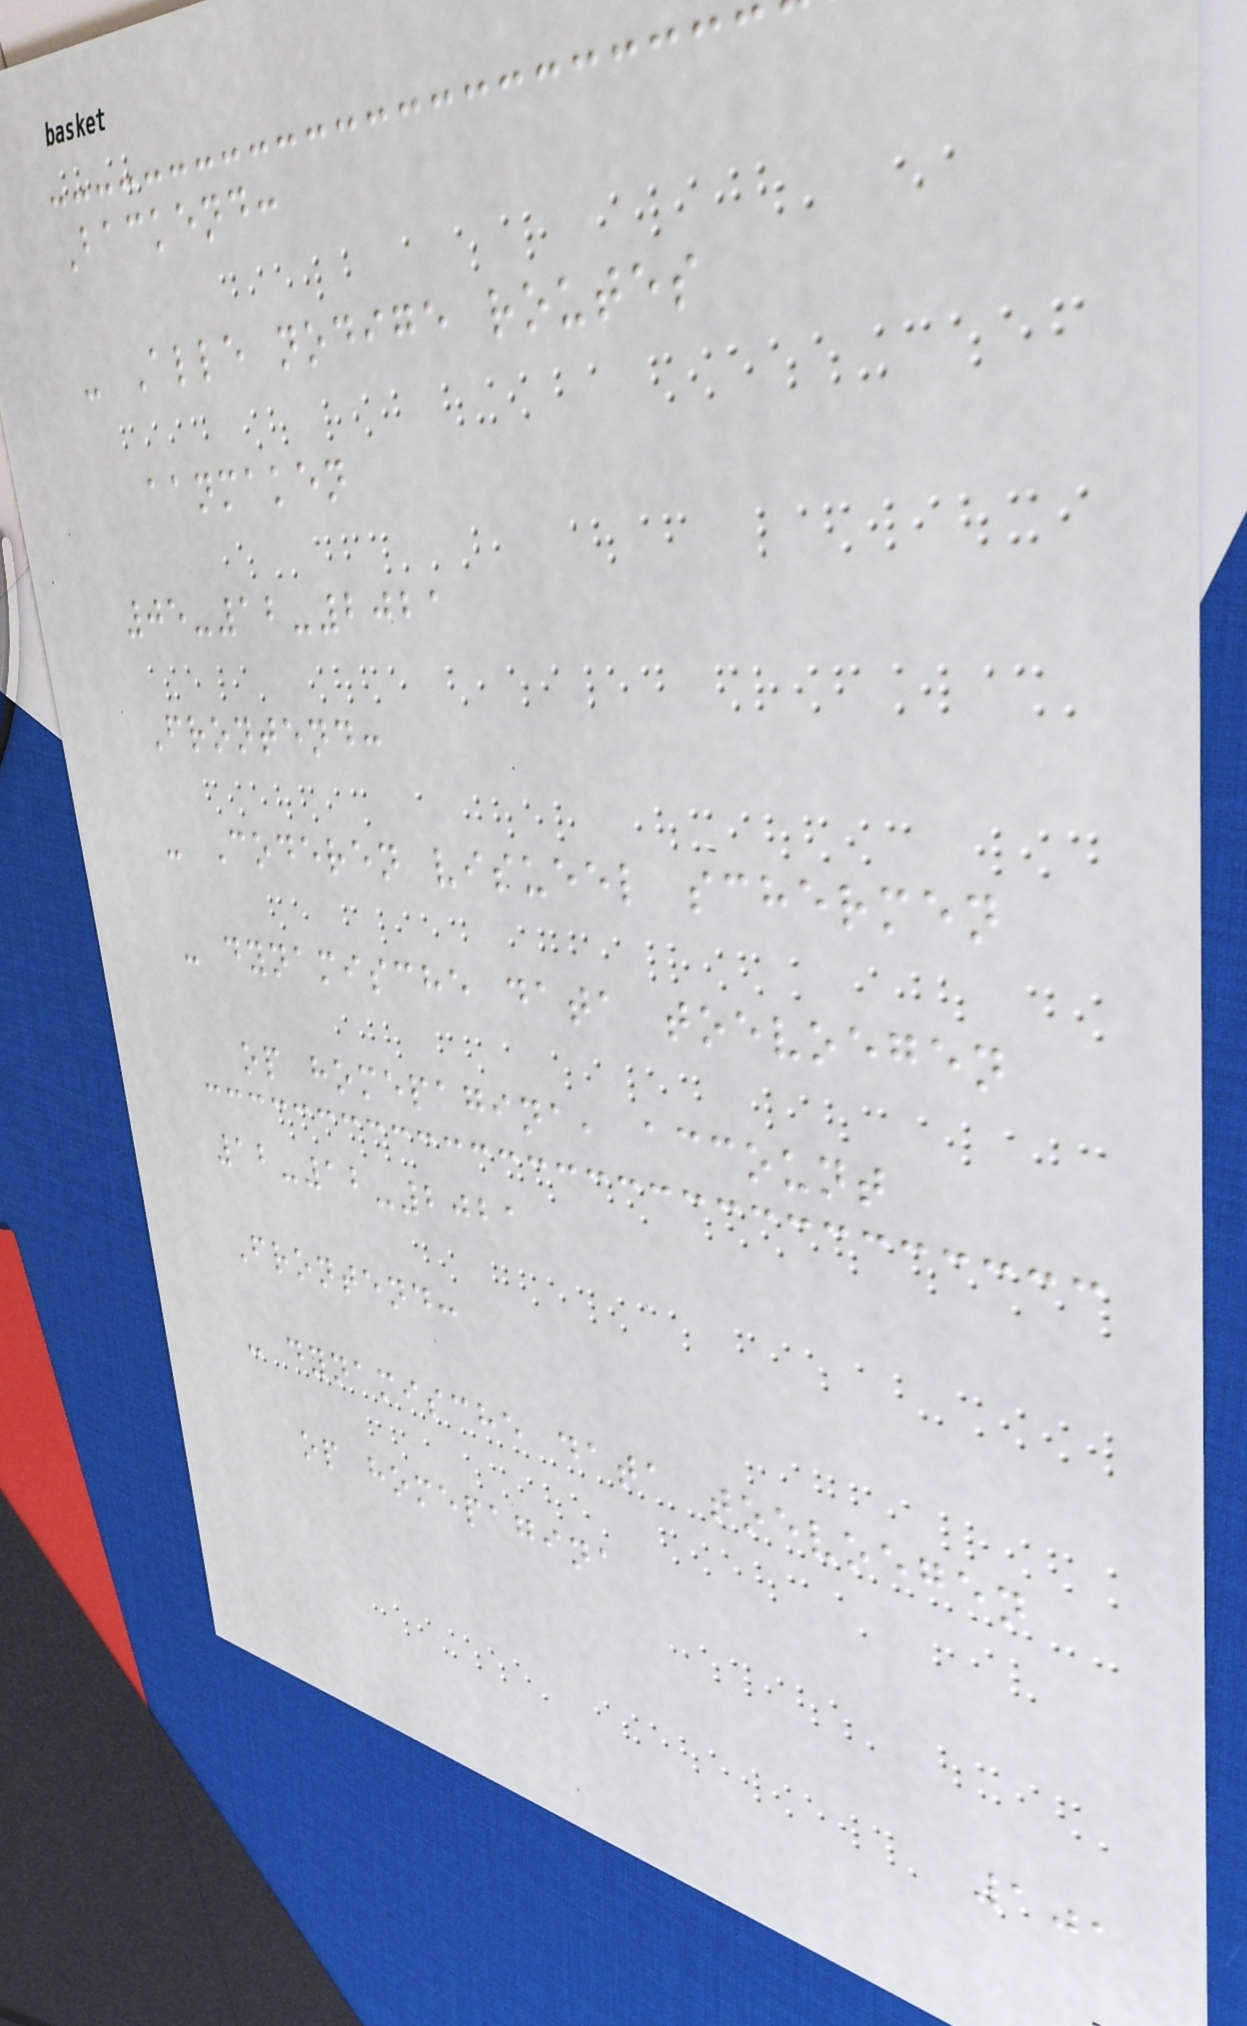Backend:
- Alle nodige routes
aanmaken
05-12-2021
Frontend:
- Coderen visueel schermen
- dynamische data toevoegen
op homepagina, account
12-12-2021
Frontend:
- dynamische data toevoegen
op homepagina
101
